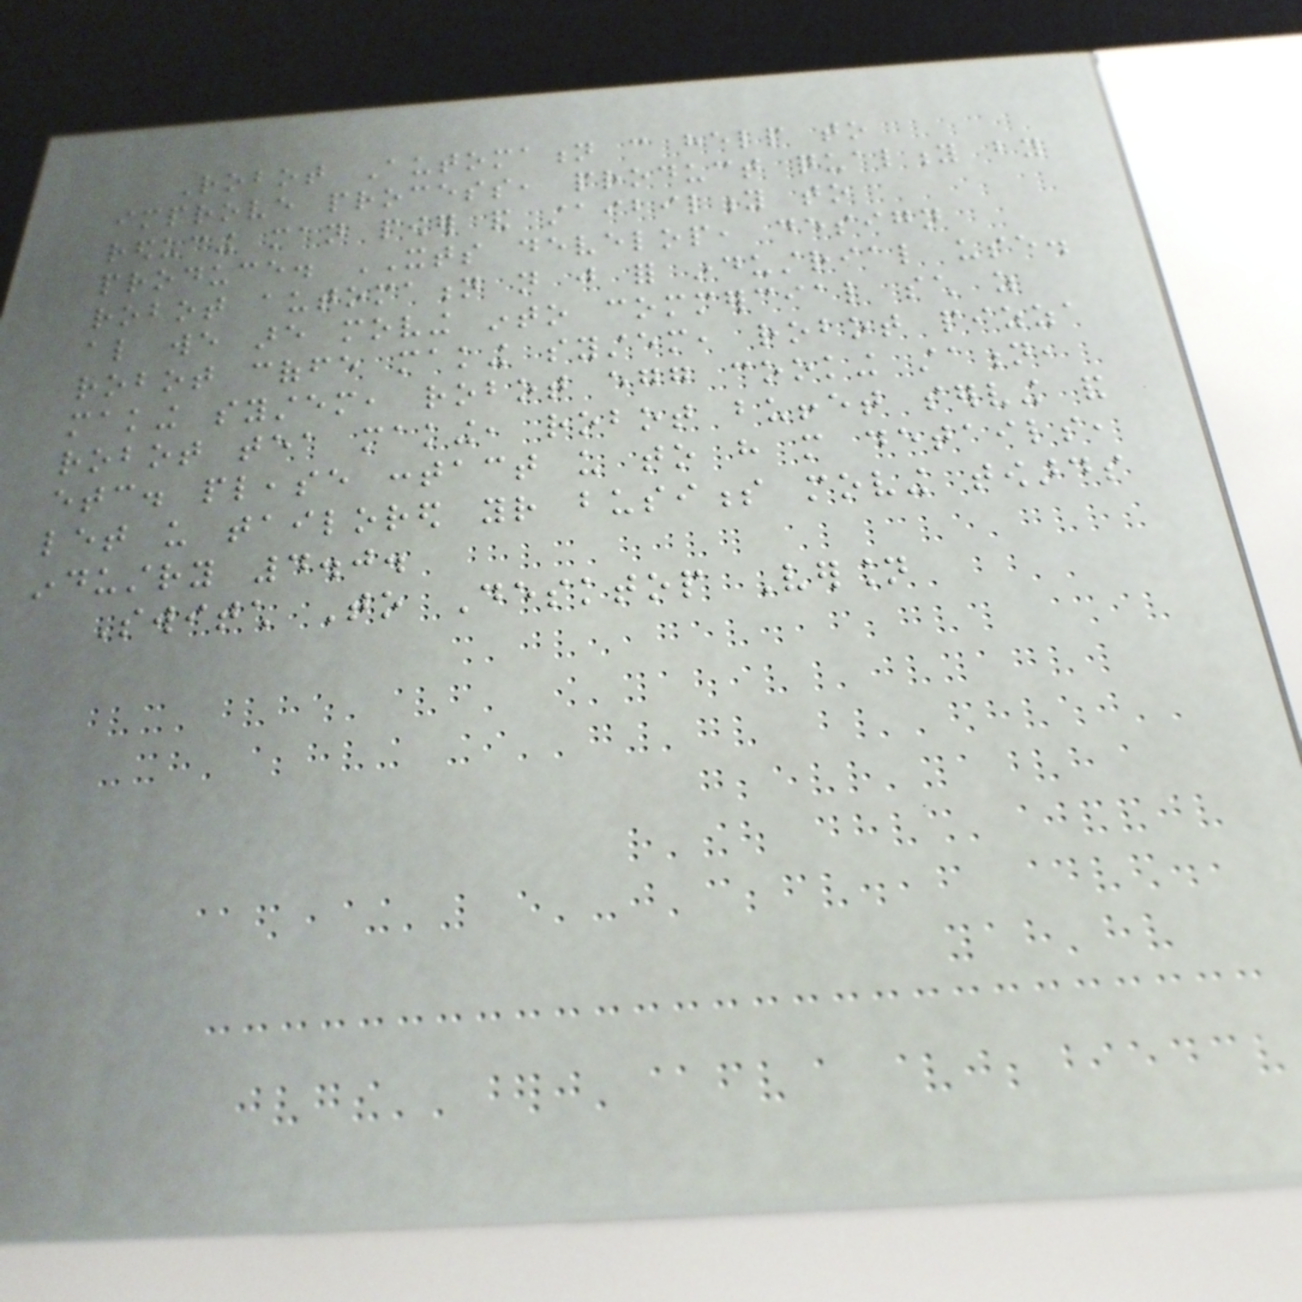Robot Automation can help to
improve process, product quality by
reducing man power and staibility to
produce. XTS develop, design
robot automation not just for industrial use.
also we are moving into commercial such as
robot coffe making system, robot pizza
making system, robot egg cooking station,
robot tea making, robot buffet serving and
etc. please contact us to have more details,
let us tailored your business moving towards
industry 4.0.
Switch To Desktop Version
